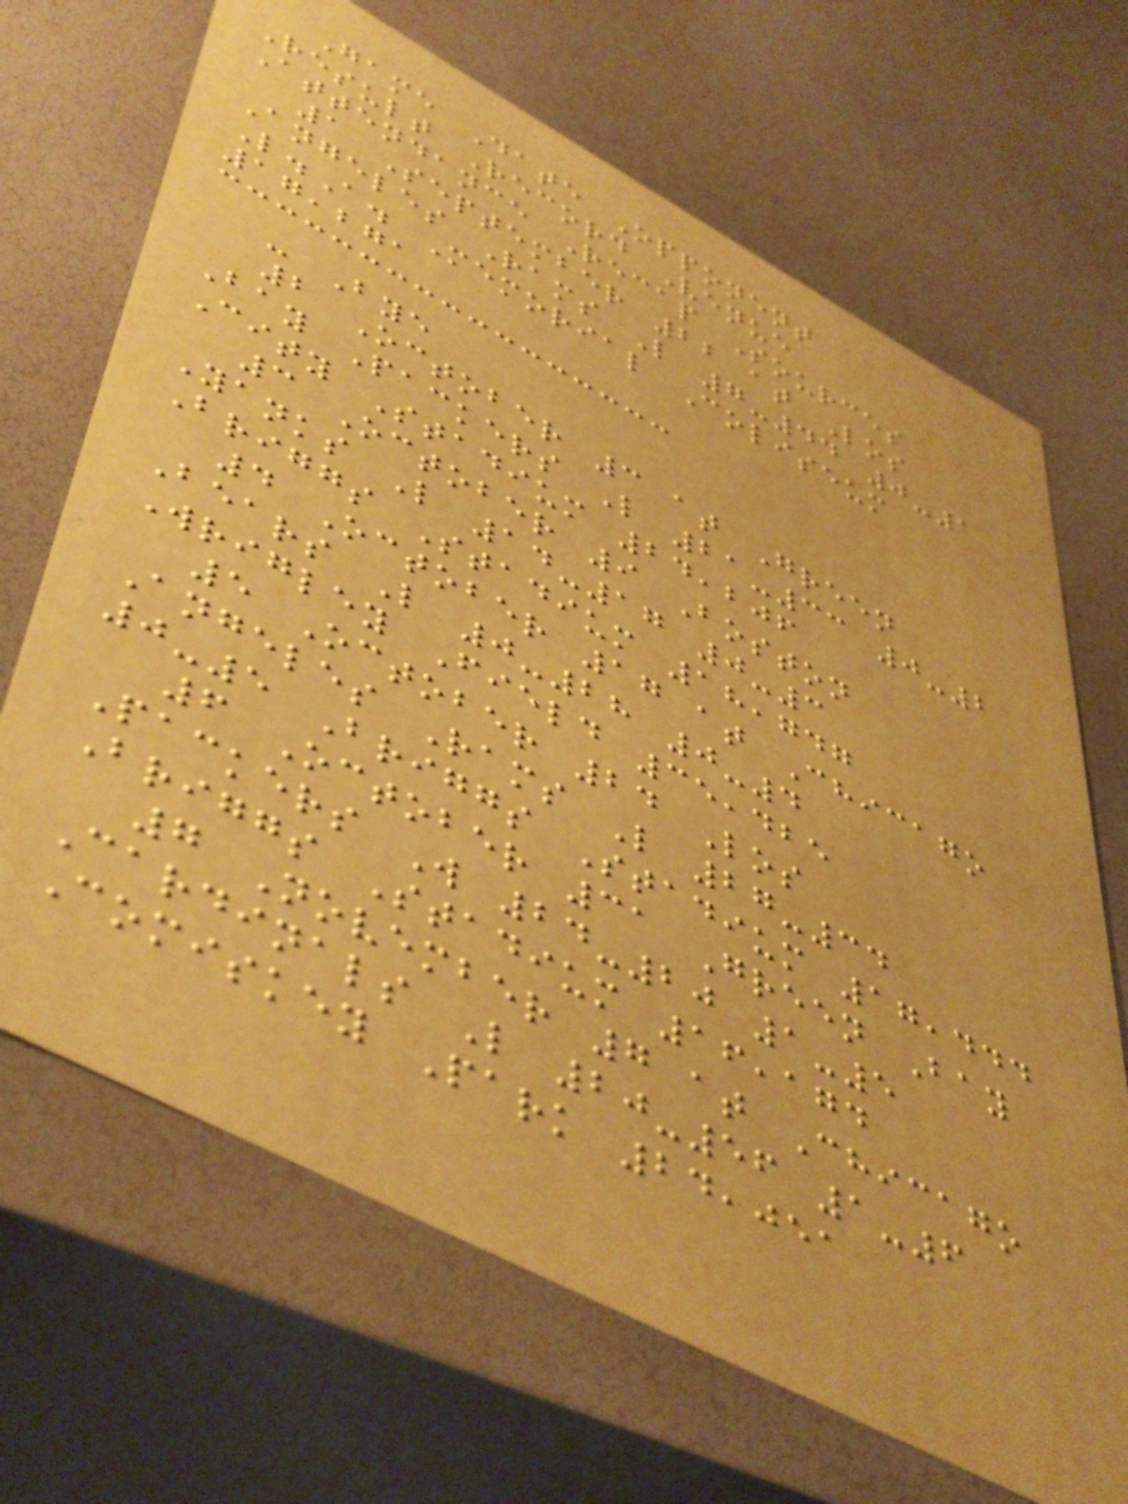Game Date Opponent
Result Record Venue
Attendance Recap Sources
1 September 22 at Los
Angeles Rams L 7-44 0-1
L.A. Memorial Coliseum
17,271
- Bye
2 October 3 at Green
Bay Packers L 21-33 0-2
City Stadium 24,206
3 October 9 Boston
Yanks L 14-17 0-3
Briggs Stadium 18,747
4 October 17 at Chicago
Bears L 0-28 0-4
Wrigley Field 35,425
5 October 24 Los
Angeles Rams L 27-34
0-5 Briggs Stadium 17,444
6 October 31 Green Bay
Packers W 24-20 1-5
Briggs Stadium 16,174
7 November 7 at Chicago
Cardinals L 20-56 1-6
Comiskey Park 24,051
